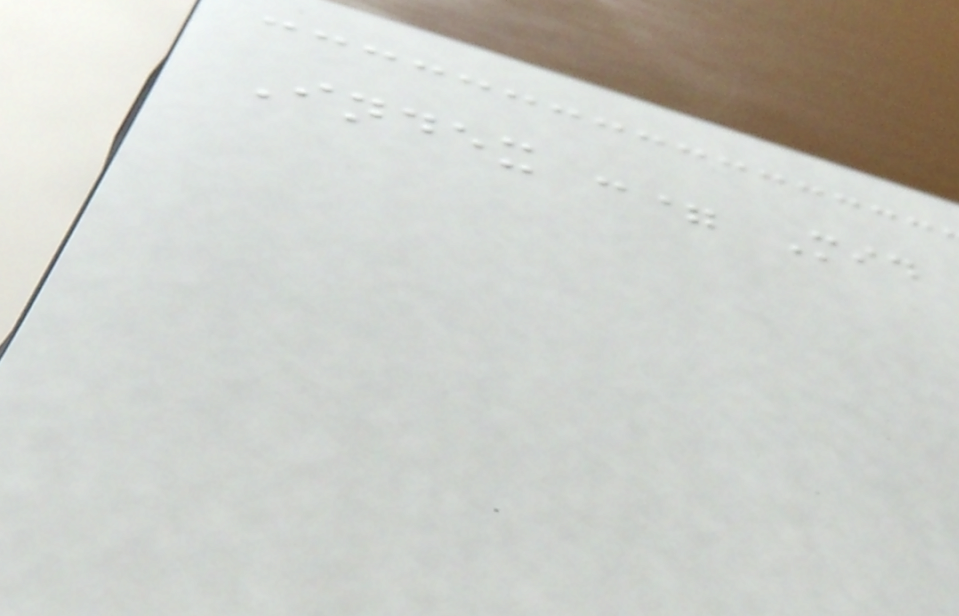Index := Mid
